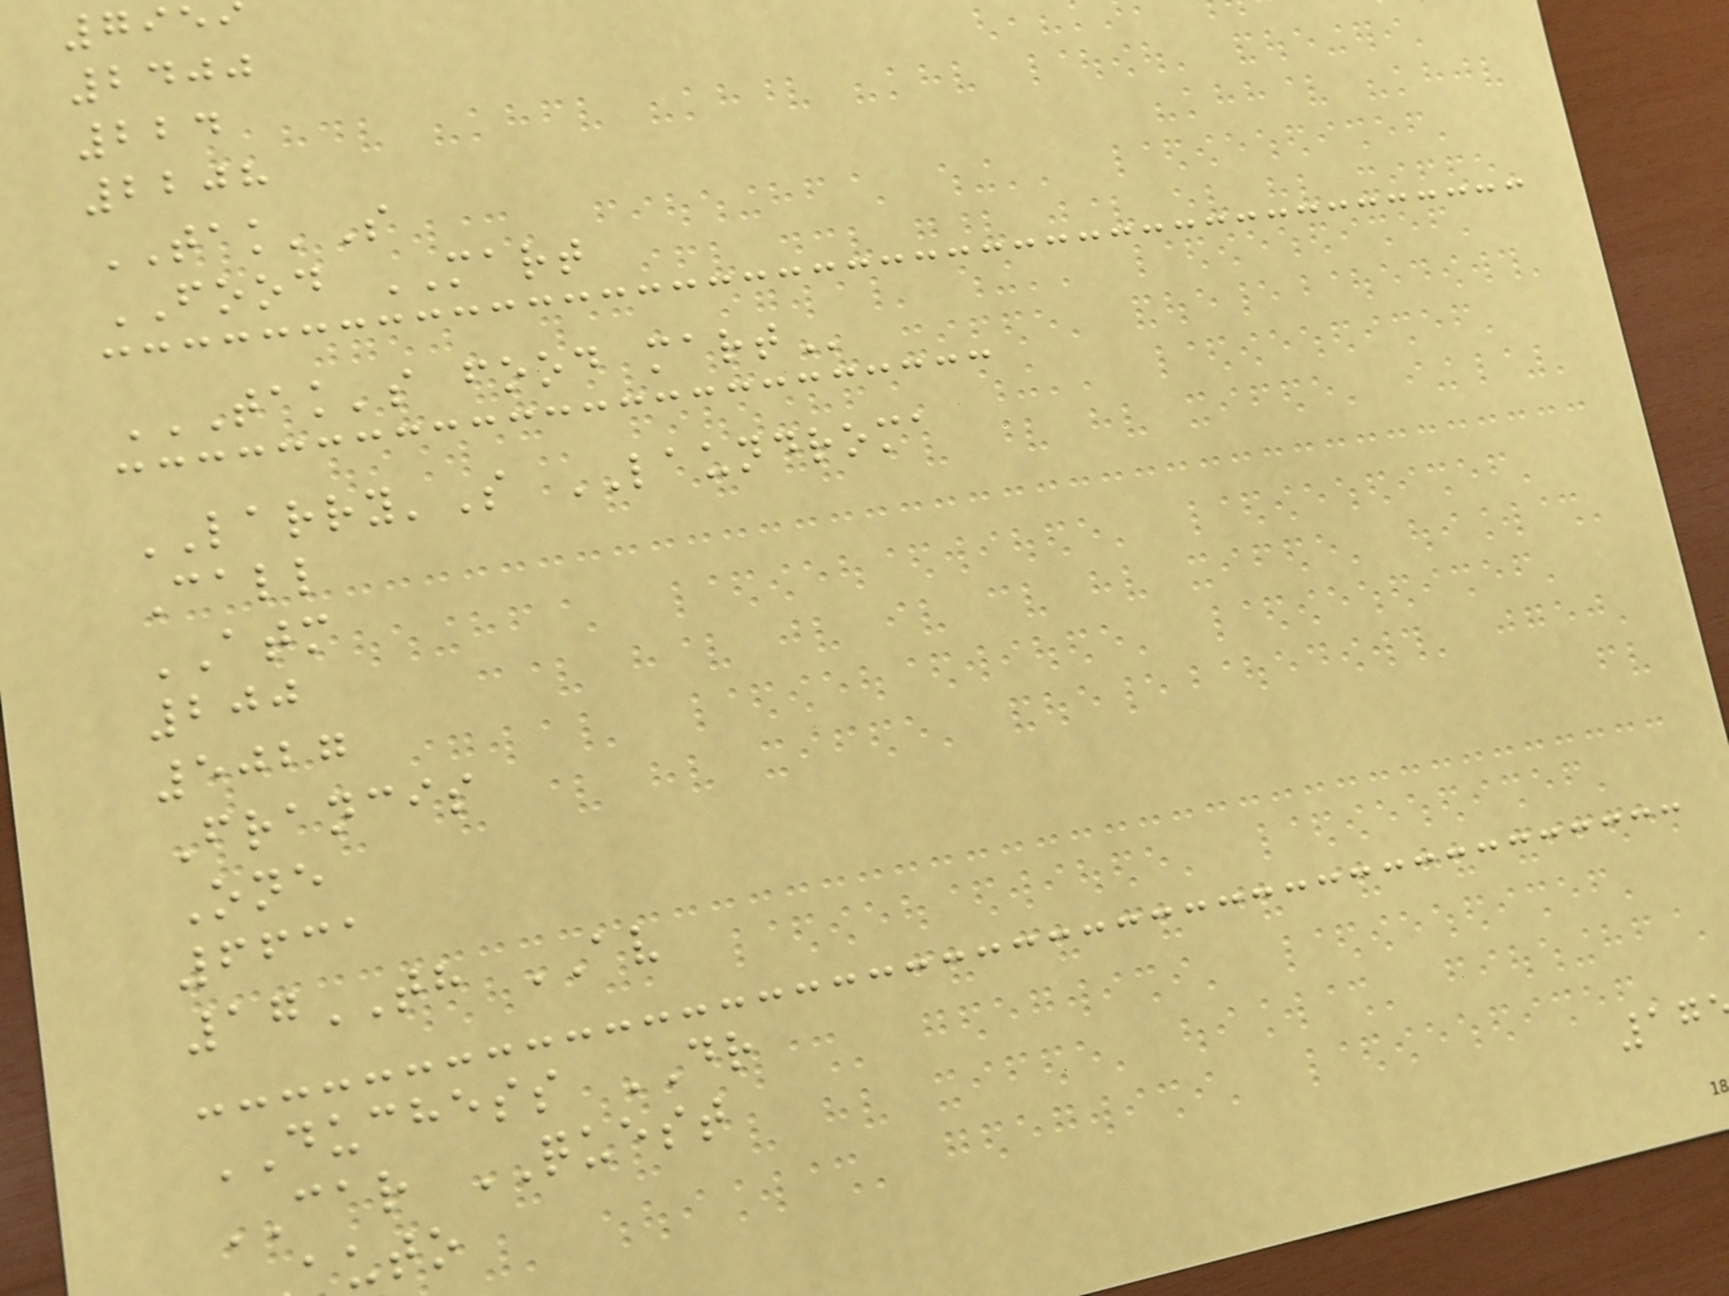795
2400
224
2208
TAK'S
FOOD MART
TAK'S FOOD MART
LARRY'S LAUNDROMA
Call
ATM
200
5027
Francis
One
6631
17TH AV
DUCHESS DR
CAR QUEST
